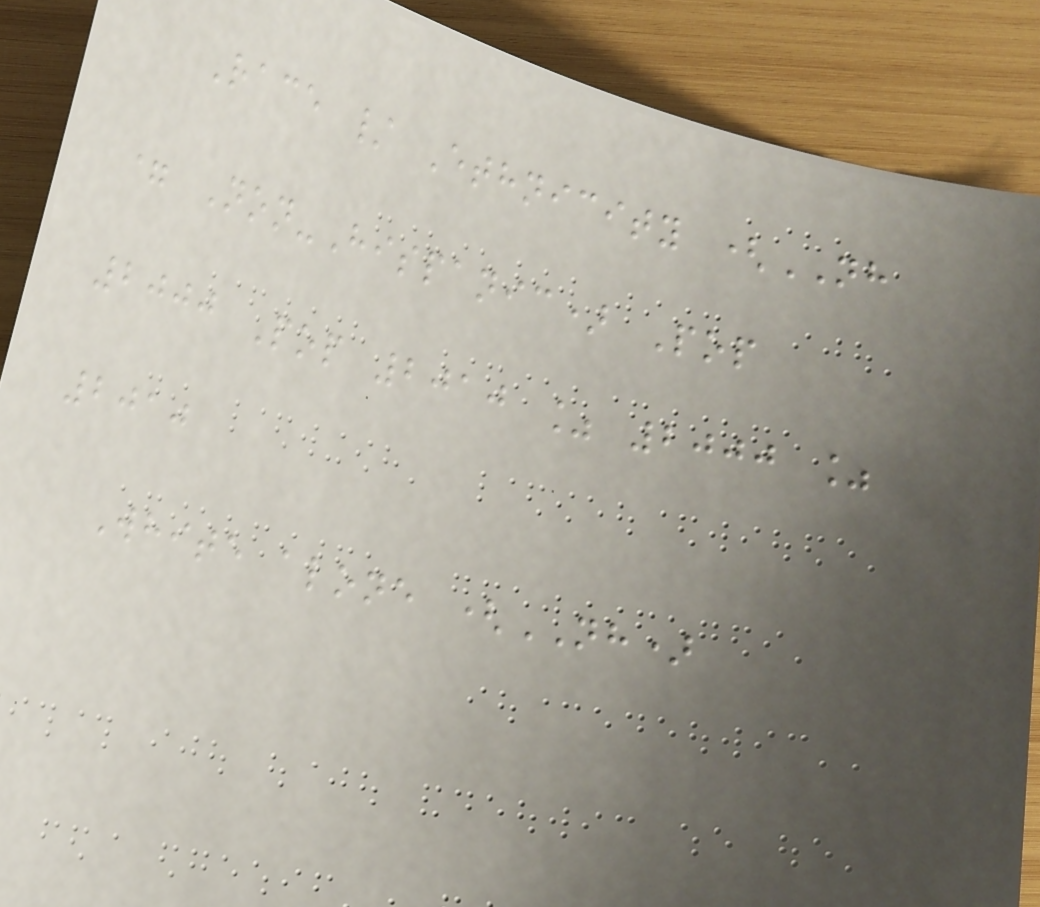Race / Ethnicity (NH
= Non-Hispanic) Pop
2000 Pop 2010 % 2000 %
2010
White alone (NH)
